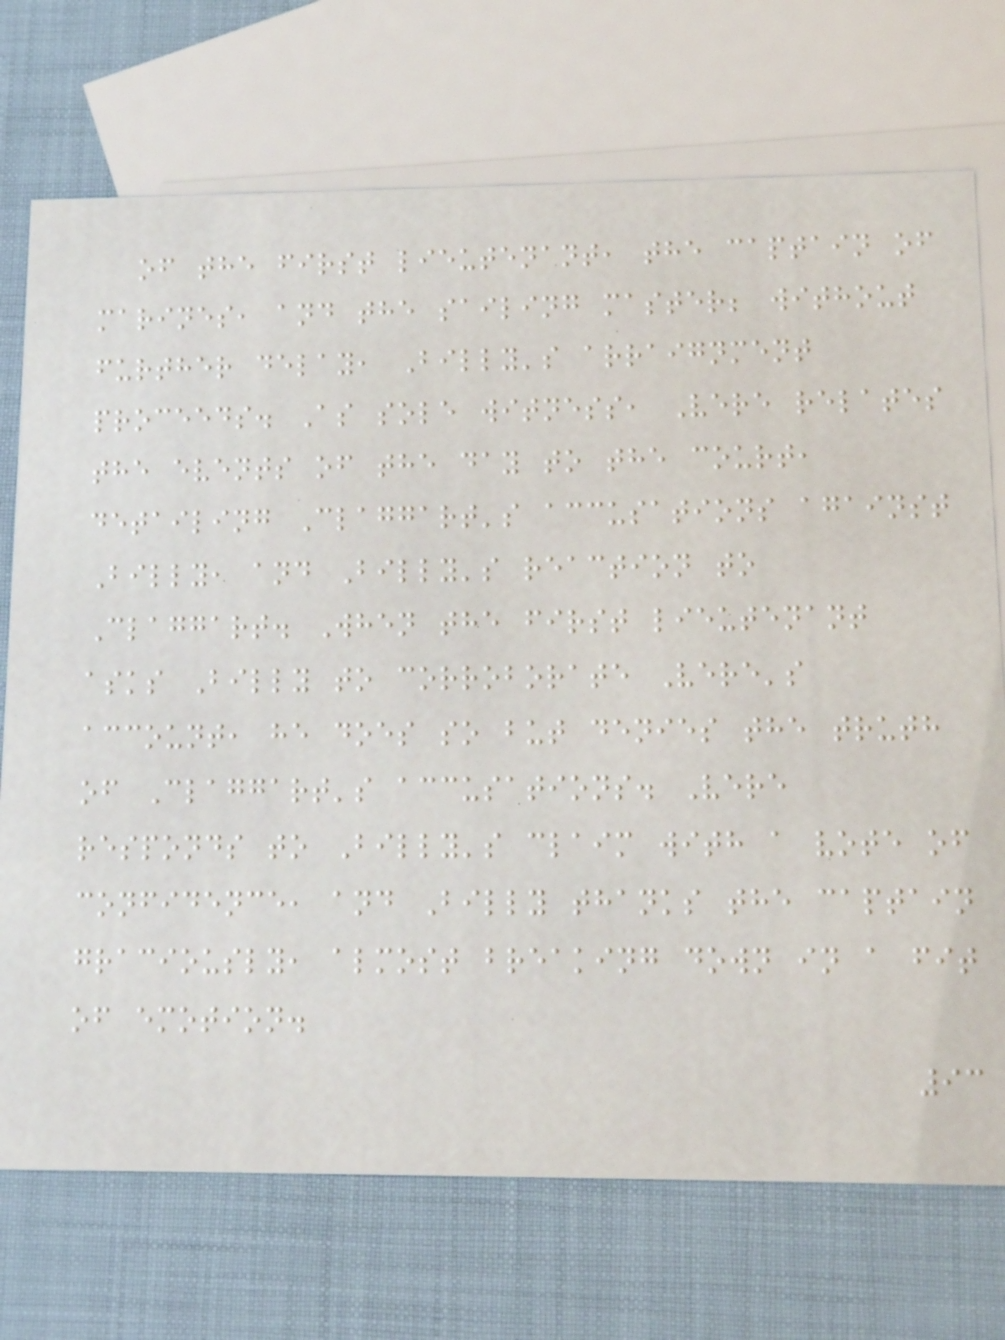of the first lieutenant, the captain of
marines, and the sailing master; without
further delay, Billy's arraignment
proceeds. As sole witness, Vere relates
the events of the day to the court,
detailing Claggart's accusations against
Billy, and Billy's reaction to
Claggart. When the first lieutenant
asks Billy to corroborate Vere's
account, he does so but denies the truth
of Claggart's accusations. Vere
responds to Billy's claim with a vote of
confidence, and Billy thanks the captain
graciously, almost breaking down in a fit
of emotion.
93
